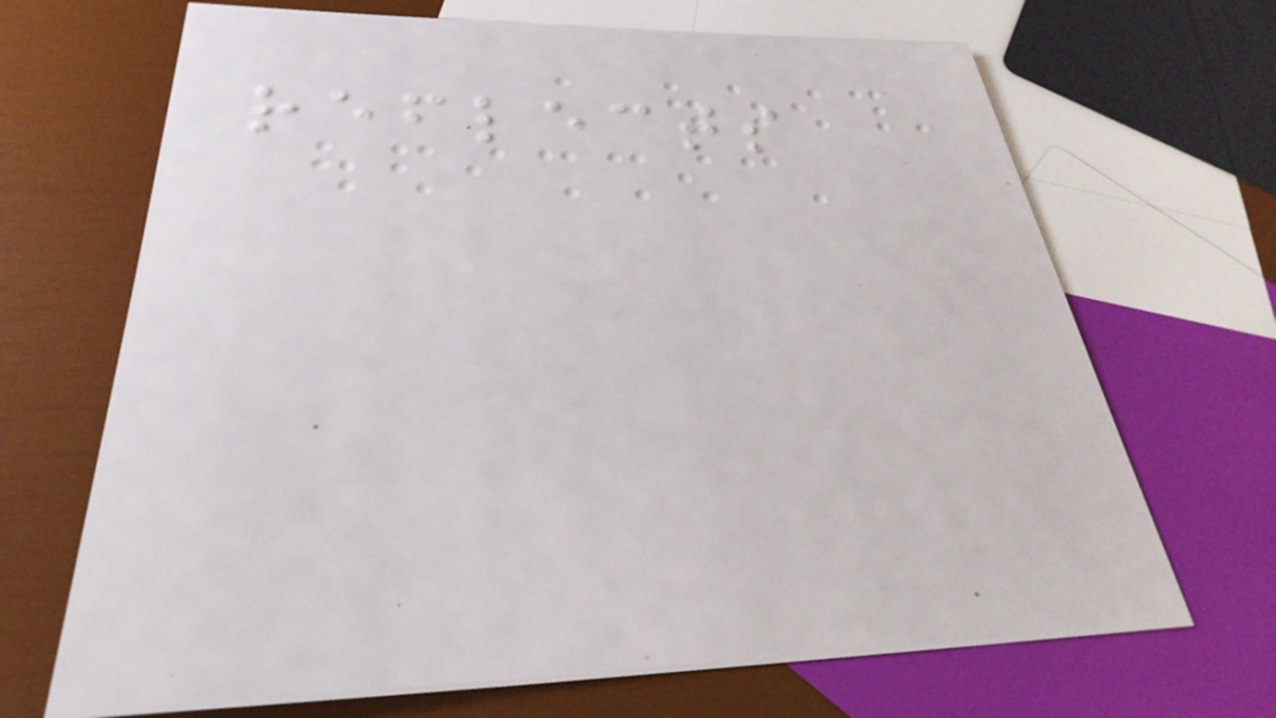reflects
